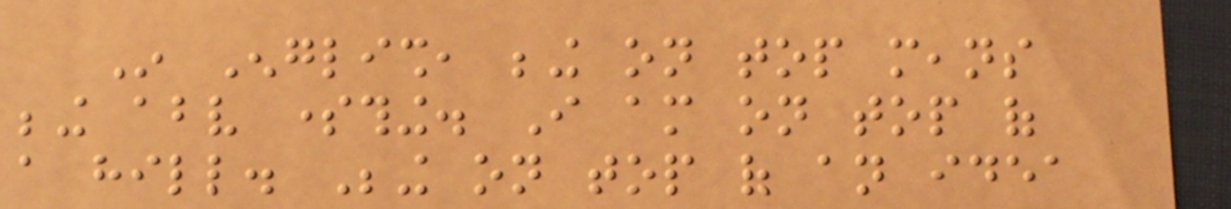In English, being on top means
being above something. I am on top of
a hill. Being on top of an idea
